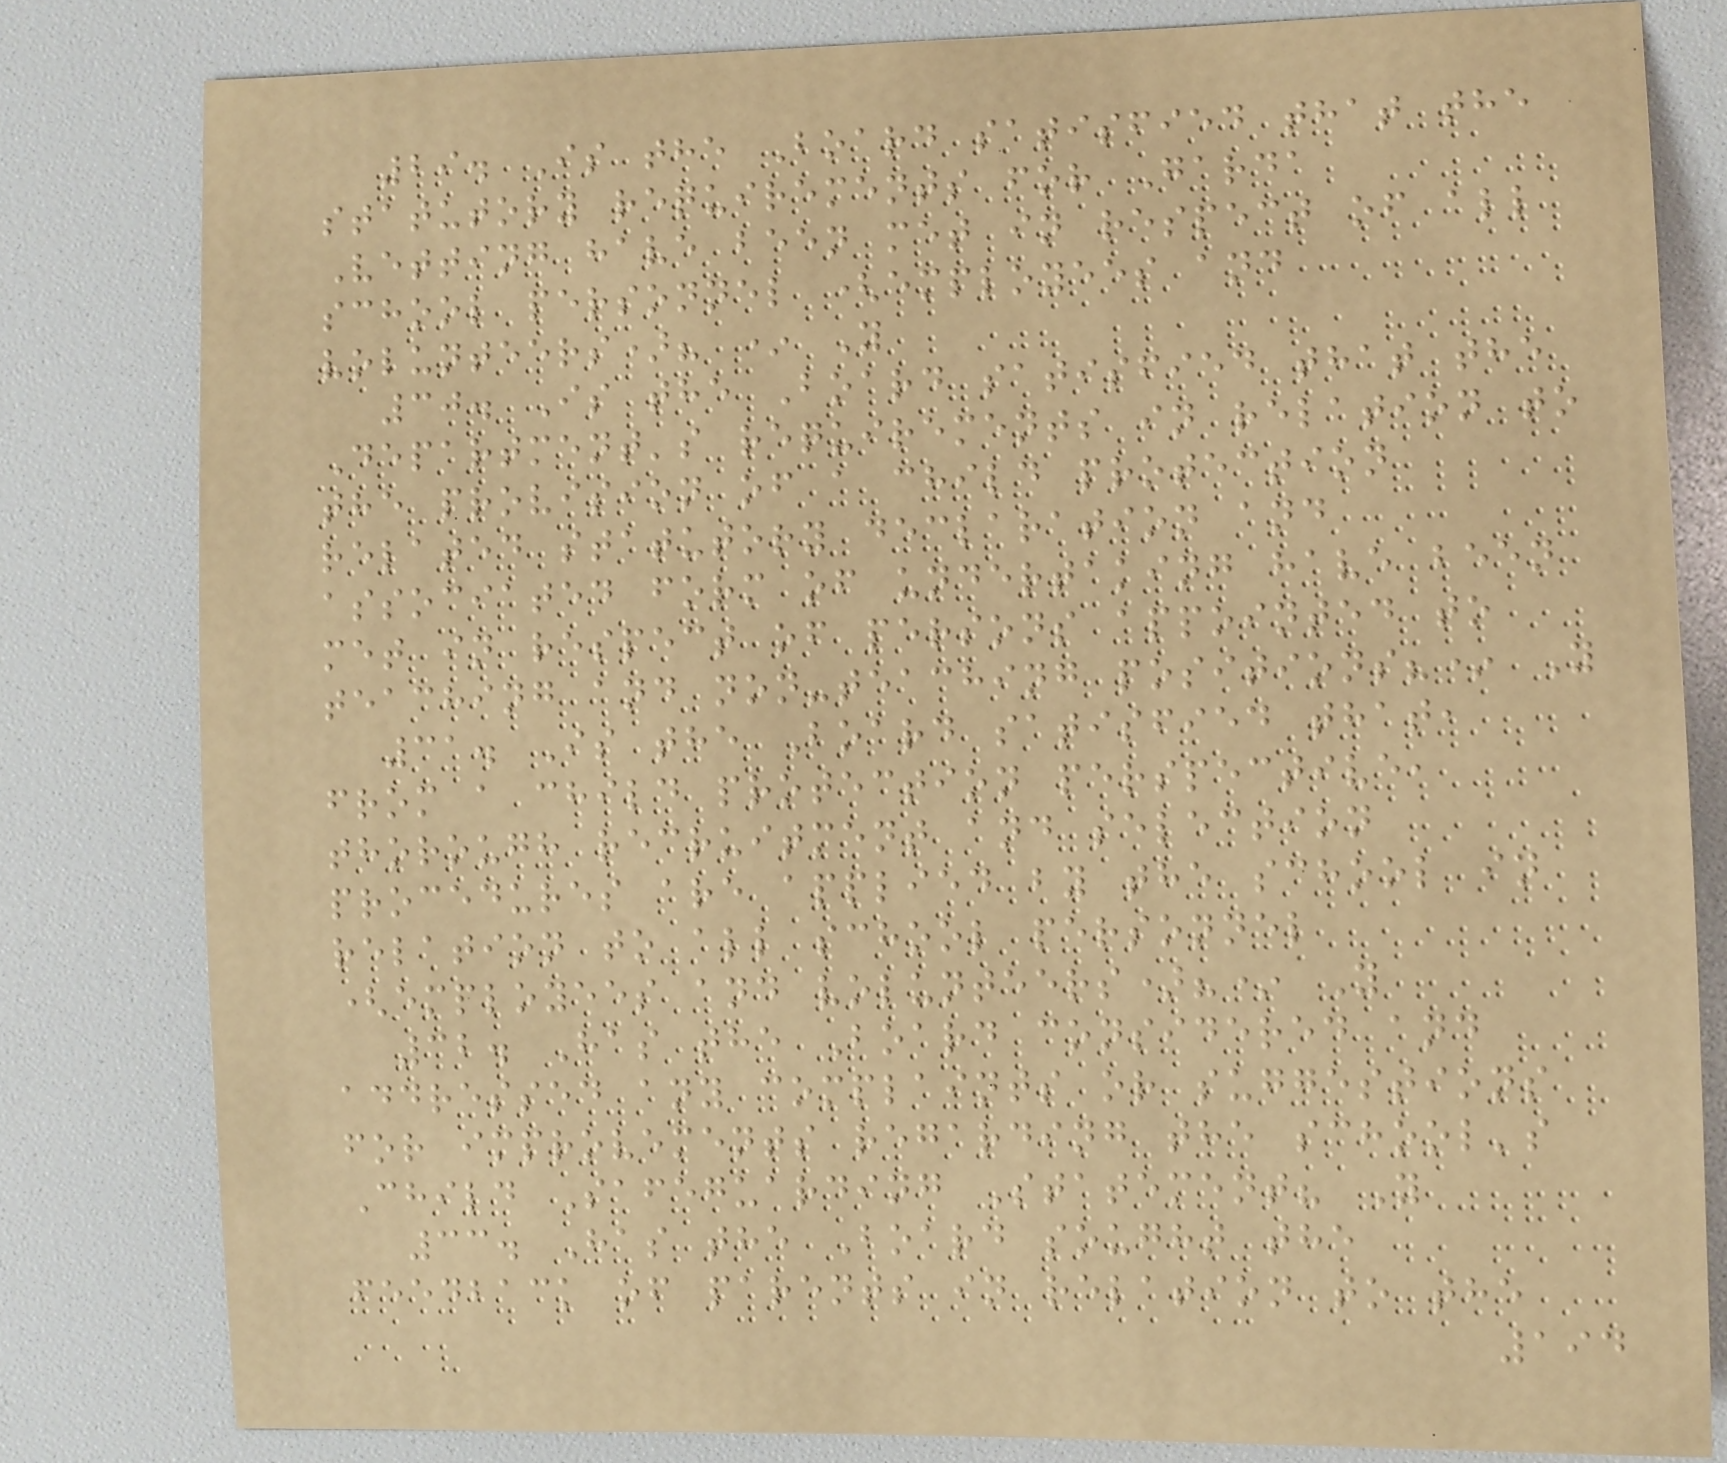29. Is the Board satisfied that the
statutory requirements for Garda
Vetting have been met in respect of all
school personnel (employees and
volunteers)? * Y
30. Is the Board satisfied that the
Department's requirements in relation to
the provision of a child protection
related statutory declaration and
associated form of undertaking have been
met in respect of persons appointed to
teaching and non-teaching positions?* Y
31. Is the Board satisfied that,
from a child protection perspective,
thorough recruitment and selection
procedures are applied by the school in
relation to all school personnel
(employees and volunteers)?* Y
32. Has the Board considered and
addressed any complaints or suggestions
for improvements regarding the school's
Child Safeguarding Statement? Y
33. Has the Board sought the
feedback of parents in relation to the
194
